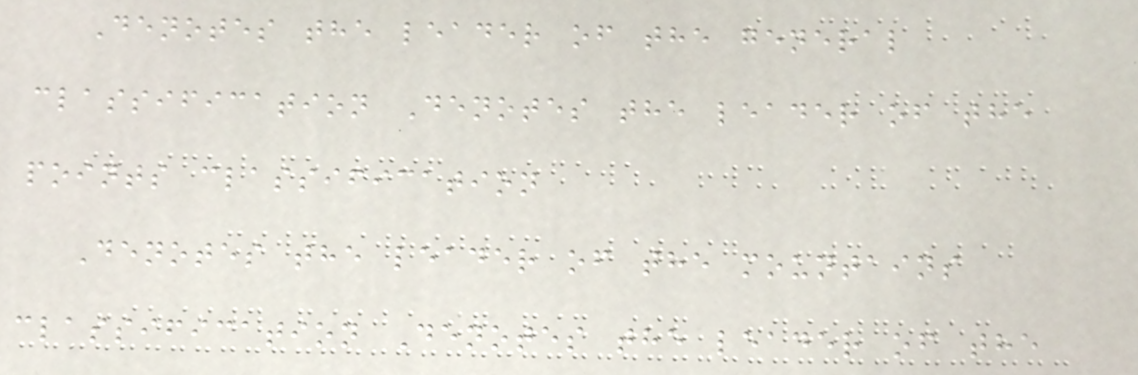Denotes the leader of the general
classification Denotes the leader of the
points classification
Denotes the leader of the mountains
classification Denotes the leader of the
